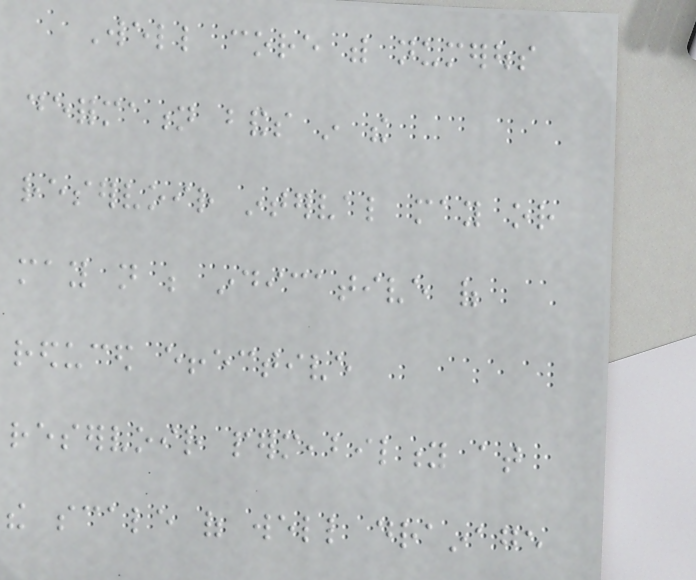Well core with numerous
deformation bands in the
reservoir interval may or
may not be indicative of
reduced effective
reservoir permeability at
the scale of well drainage
